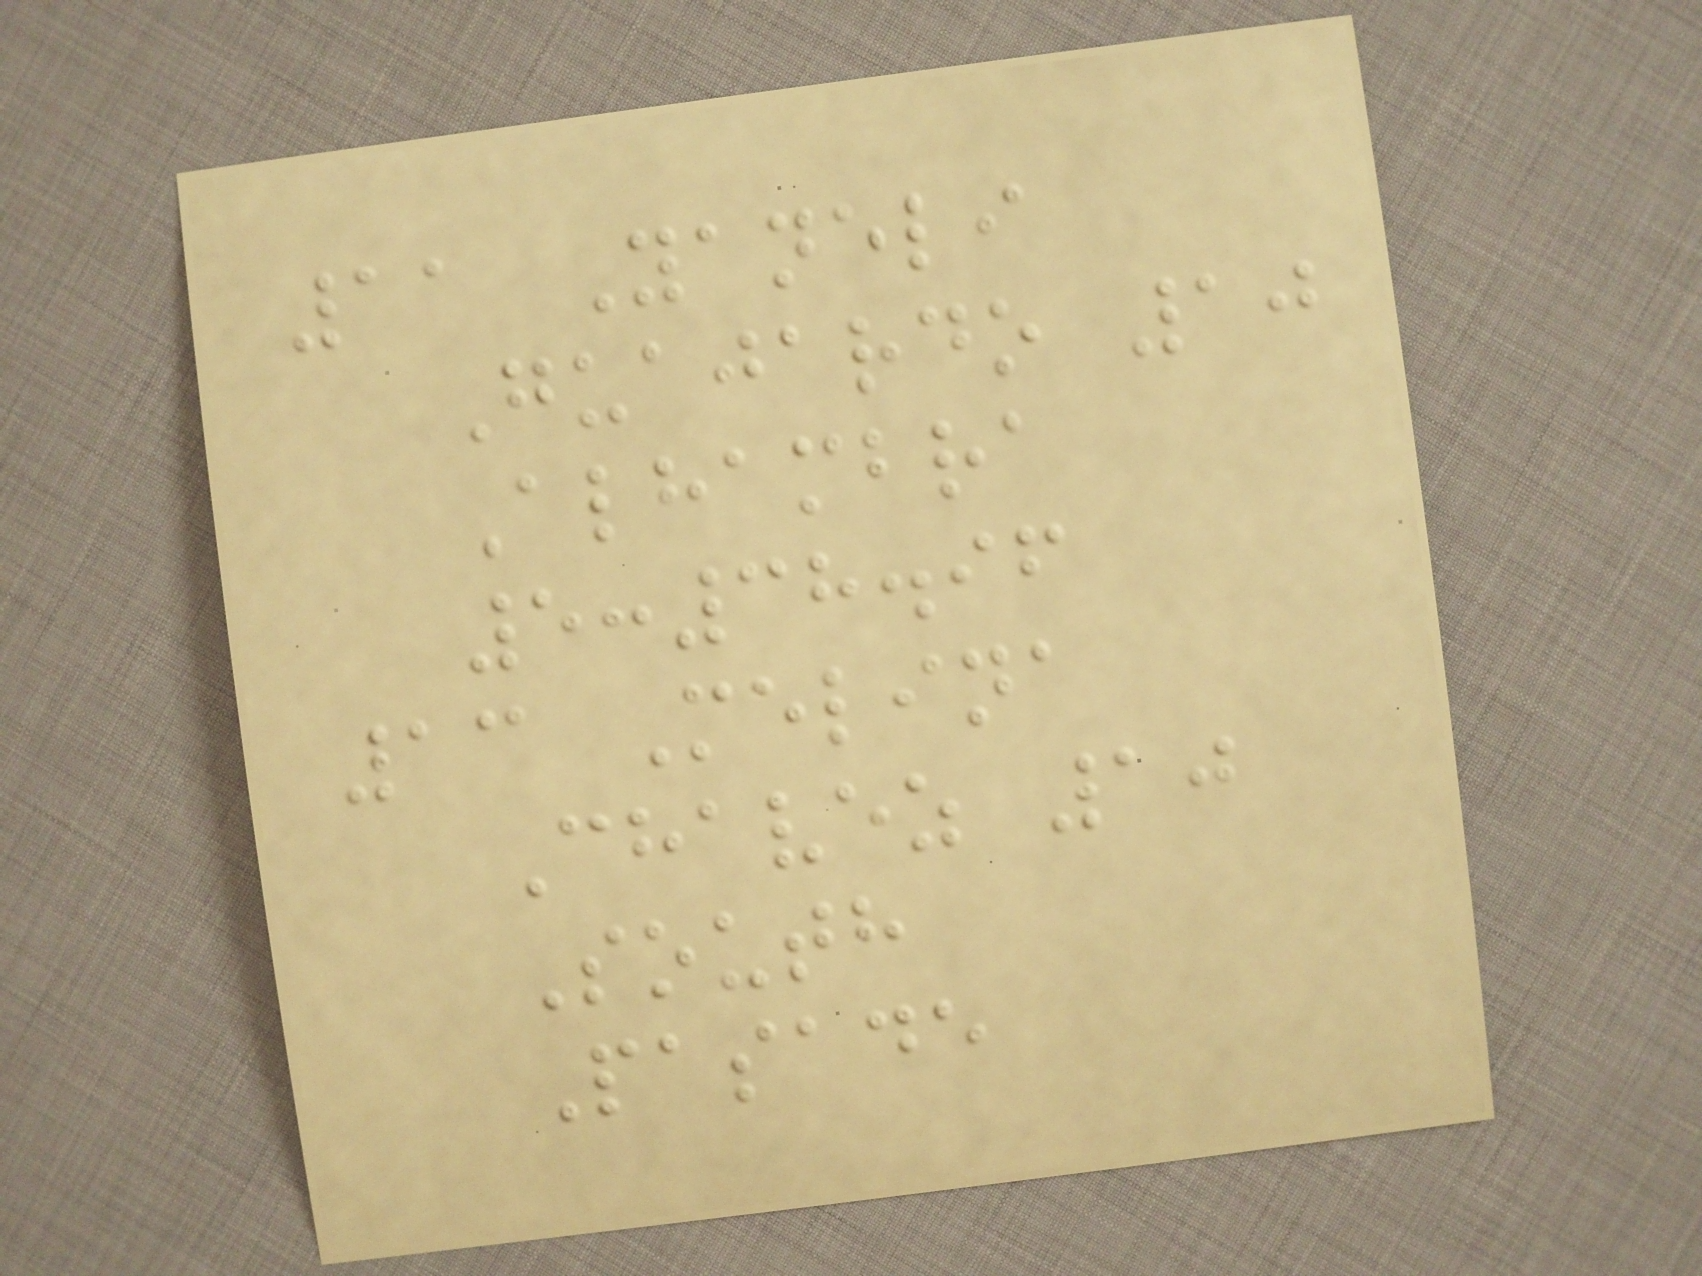11 Yaneli
Guajardo 10
Alhambra
5:38.96
13 Melina
Chavez 10
South
Pasade
